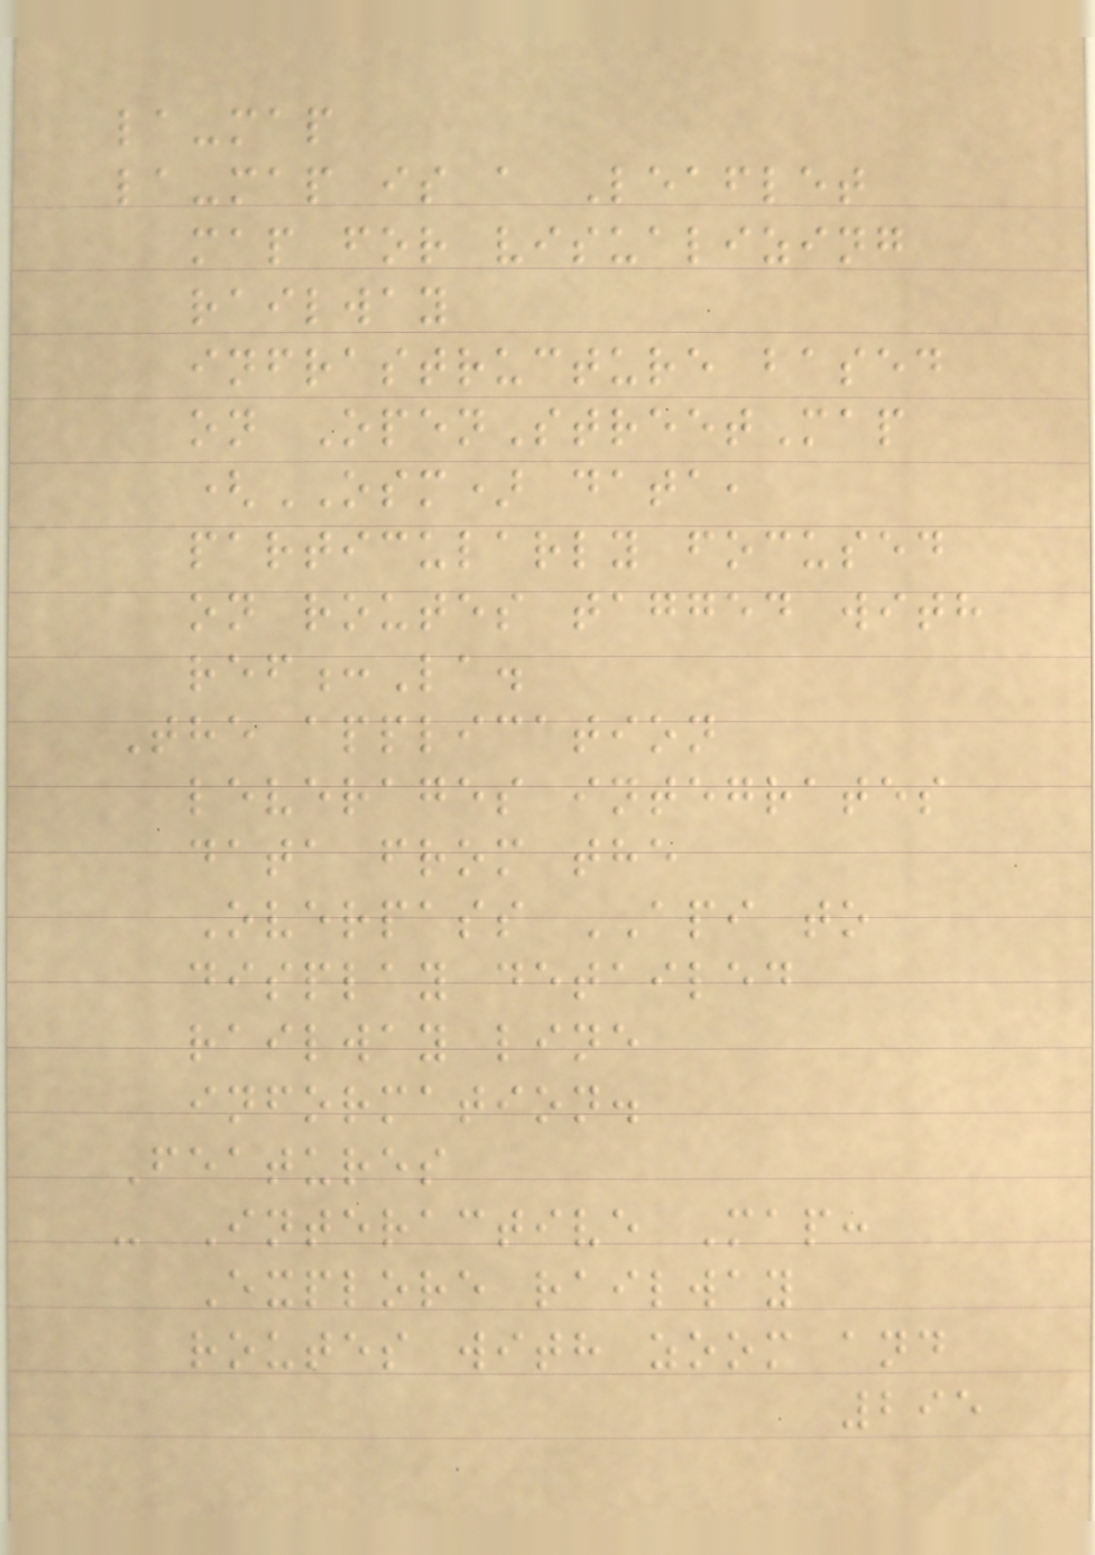la-map
la-map is a Leaflet
map for visualizing
railway
infrastructure based
on OpenStreetMap
(OSM) data,
particularly focused
on routes tagged with
ref:La.
The application
leverages integrates
data from the
Overpass API to
display detailed
railway line
information.
Features
- Interactive Map:
Explore railway
routes with zoom and
295
